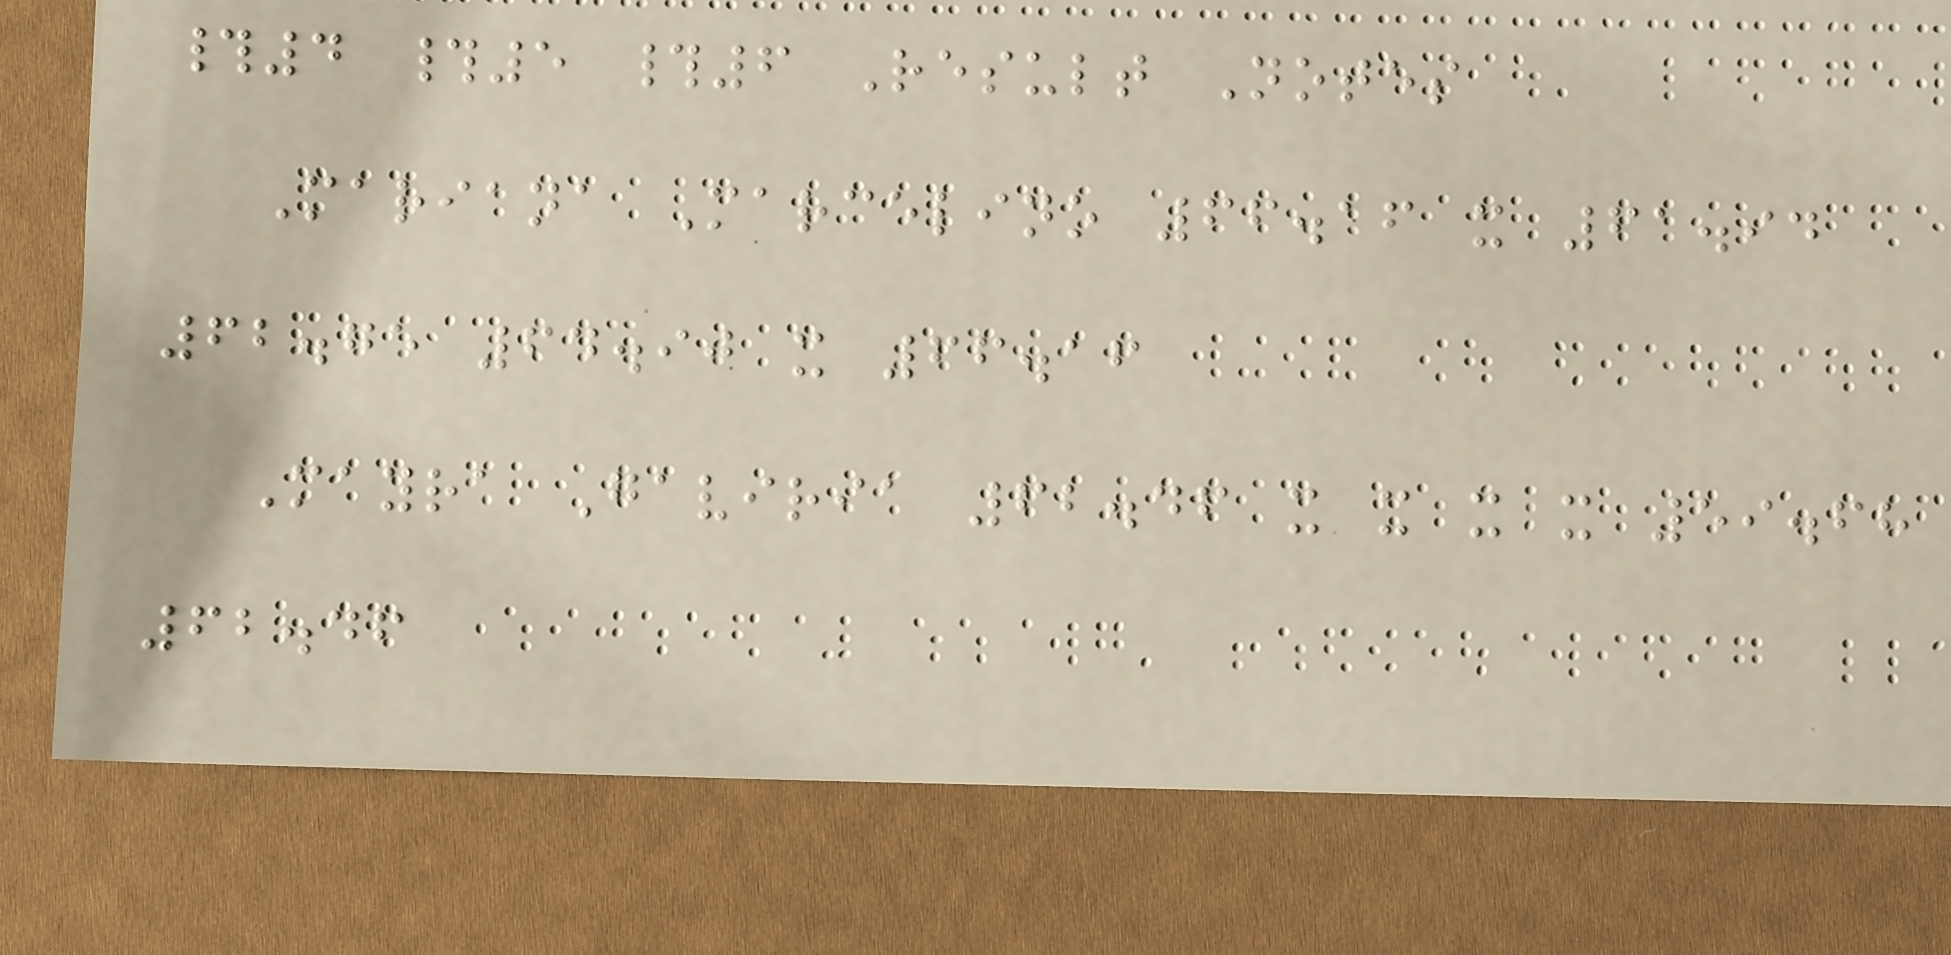#4 #5 #6 Result Notes
Mariana Marcelino 66.16 x 61.94
62.75 64.90 x 66.16
Mayra Gaviria 62.46 x x x x 59.68
62.46
